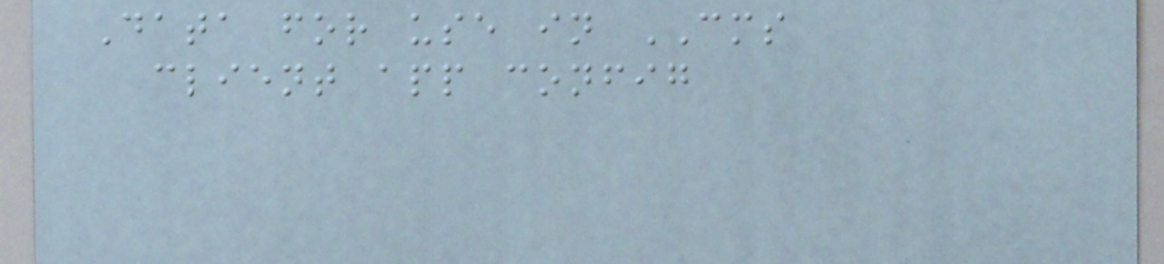Data for use in CMS
client app config
